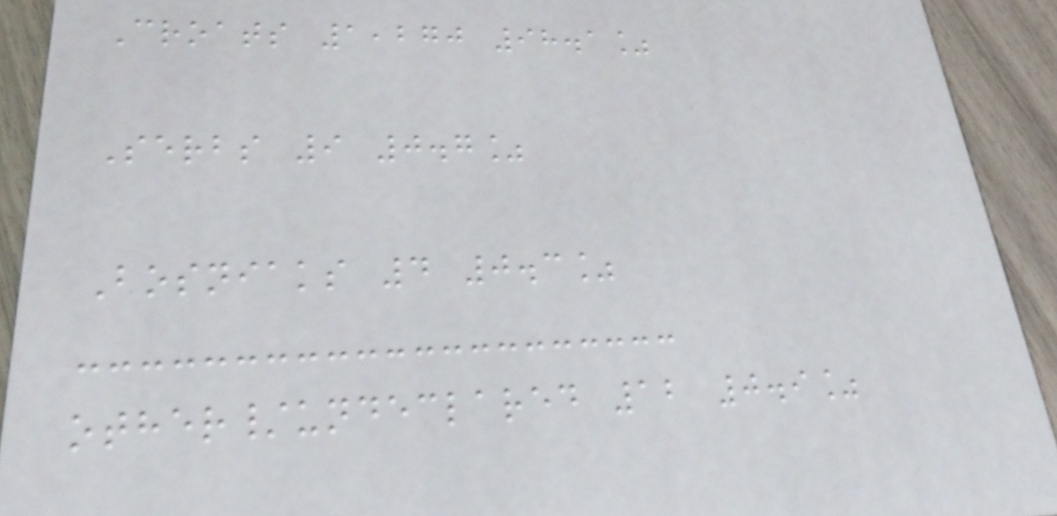Croats 1,270 98.1%
Serbs 9 0.7%
Bosniaks 4 0.3%
other/undeclared 12 0.9%
